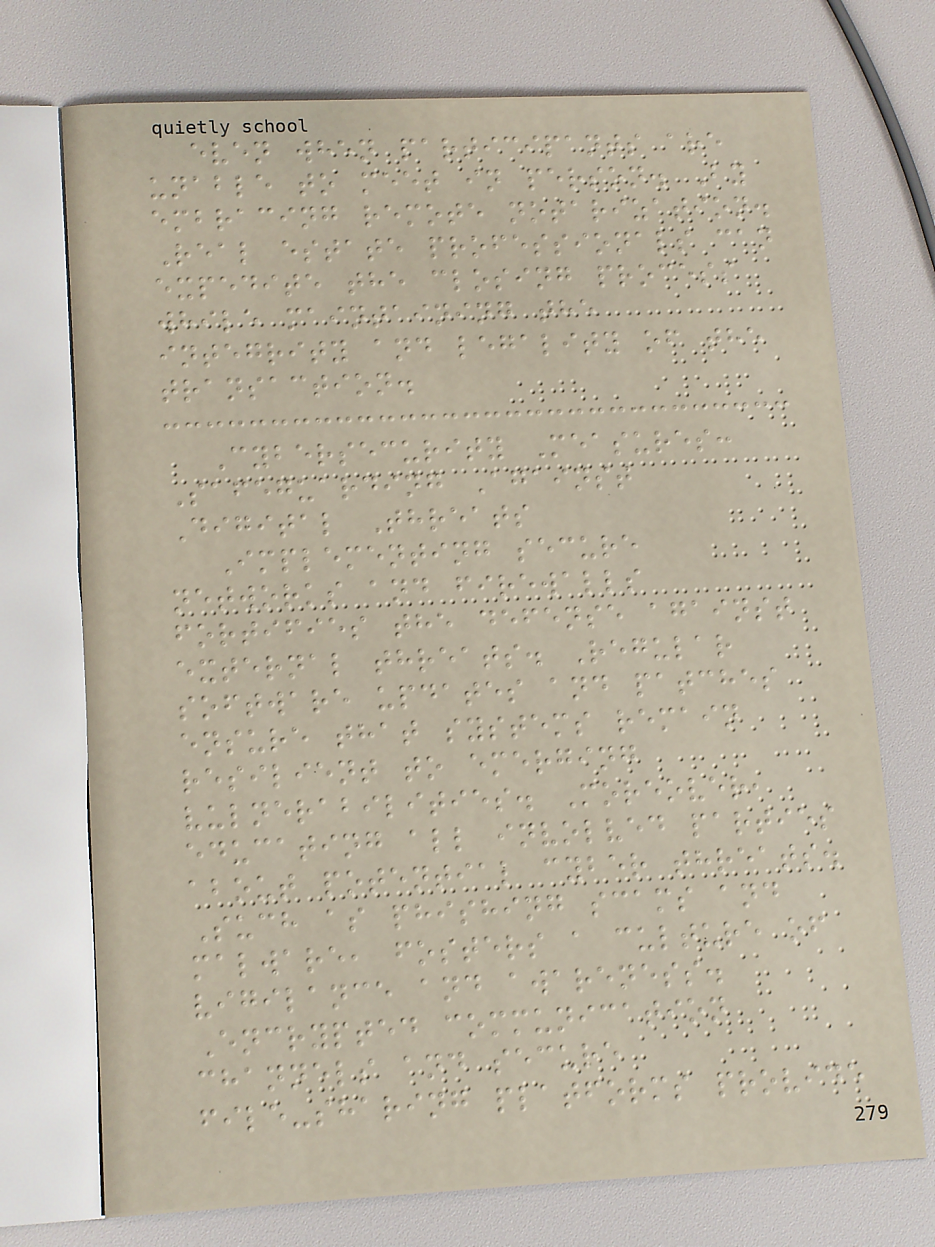even when participants are
unable to meet in person. By
embracing remote notarization.
Real estate professionals can
expedite the closing process
while maintaining the
integrity and legality of the
transaction.
Cybersecurity Measures:
Safeguarding Against
Digital Threats
Implementing secure
networks and firewalls
fortifies the defense against
external threats. Regular
software updates and patches
ensure that systems remain
resilient to emerging
vulnerabilities. Moreover,
educating all involved parties
about potential cyber threats.
Such as phishing scams and
malware, fosters a culture of
vigilance and awareness.
Encrypted communication
channels and secure
file-sharing platforms provide
